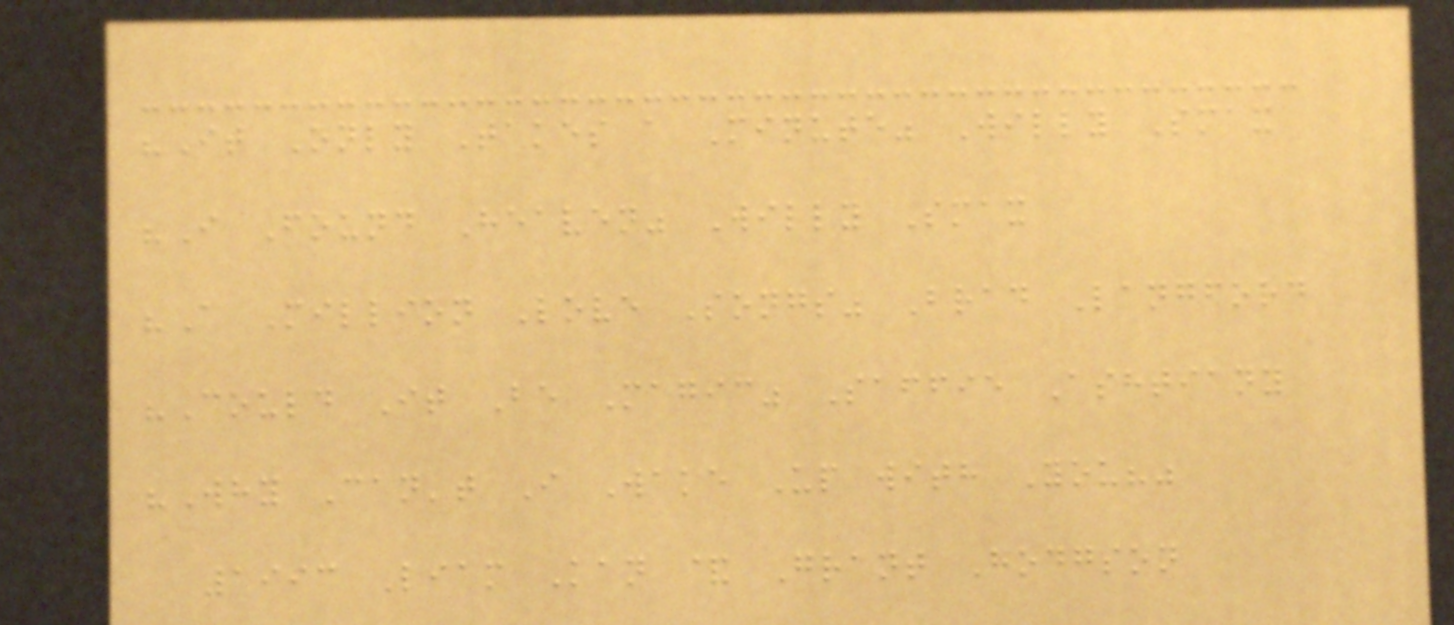"It Only Takes a Minute" Willy Smax
"I Found Heaven" Willy Smax
"A Million Love Songs" Brad Langford
"Could It Be Magic" Saffie Ashtiany
"Why Can't I Wake Up with You?"
1993 Liam Kan & Grant Hodgson
